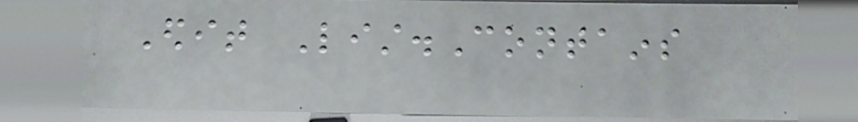Edit List.Contains
